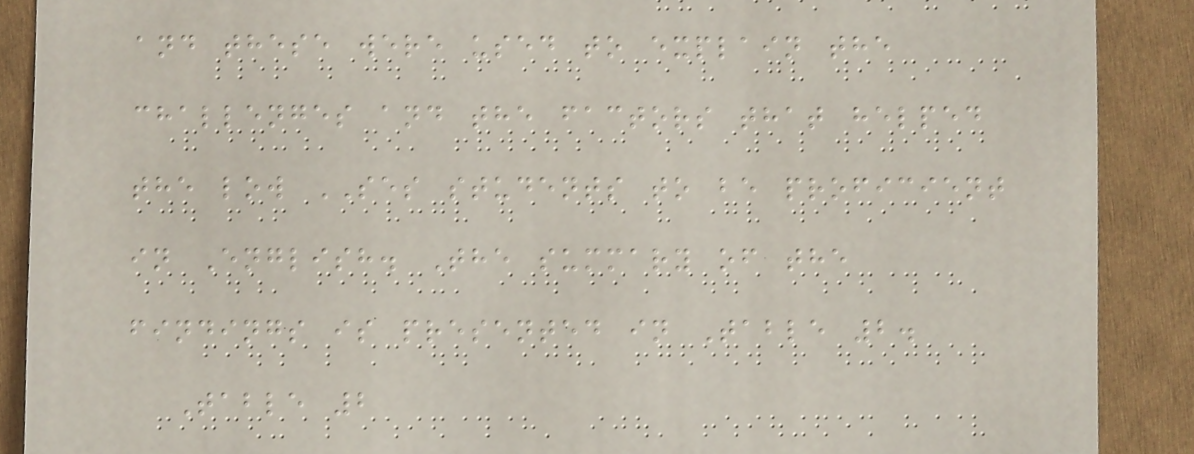and these were used to explain the
challenges and the factors that helped
the low SES students to be proficient
in English. The summary of the
findings is presented in Table 2.
Table 2
